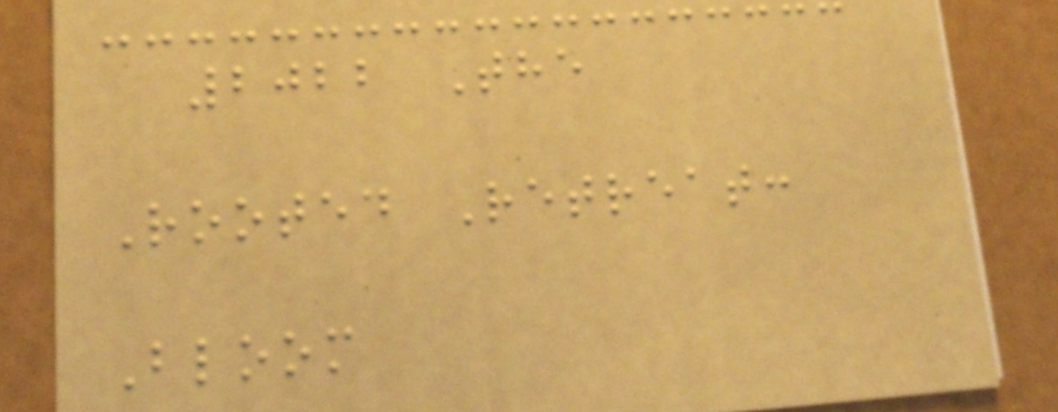2022 The
Rooted Retreat:
Bloom
